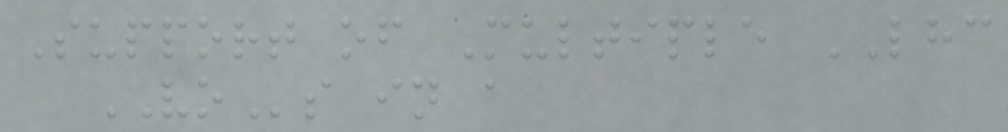Support of Multiple LHC
VOs in a
